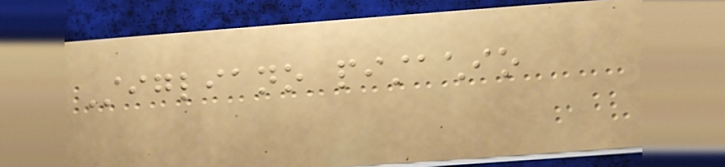Stigliano pistachio
